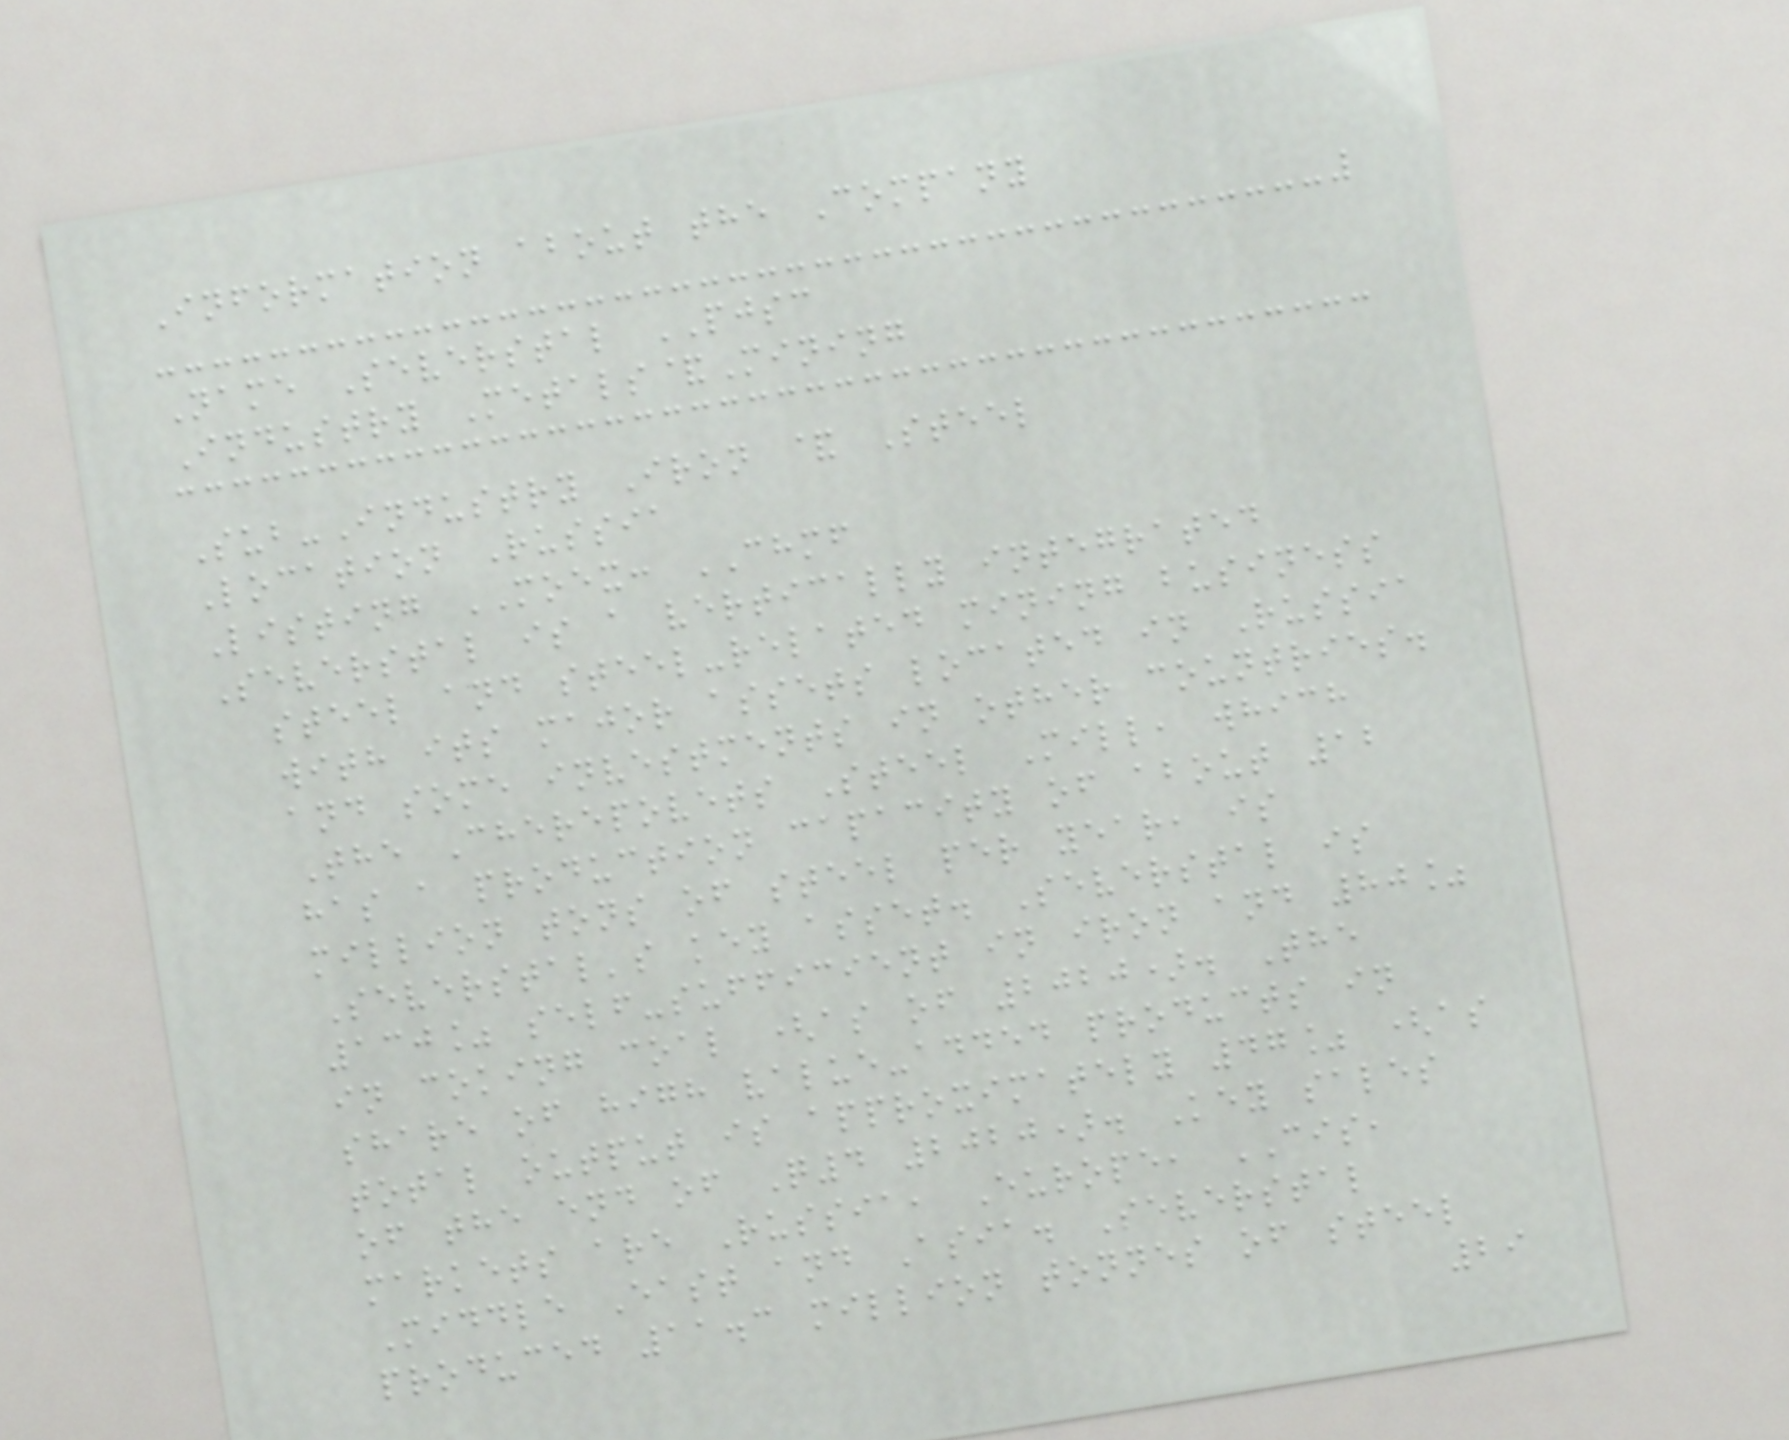Information about the Company
Name Severstal PJSC
Industry Metals&Mining
Sub-Industry Iron & Steel
Location Russia
Listing MOEX: CHMF
Severstal is a vertically integrated
steel and steel-related mining business
with its major assets located in Russia
and some investments in other countries.
The Cherepovets Steel Mill, which
has a production capacity of about 12
million tons of steel per year, is
Severstal's key asset. Severstal is
130% self-sufficient in iron and 80%
in coking coal (as of 2020). The
share of high value-added products in
total output is approximately 47% (as
of the end of Q4 2020). Key sales
markets are Russia, Europe, CIS,
Middle East and Asia. Severstal
produced 11.3 million tonnes of steel
29
